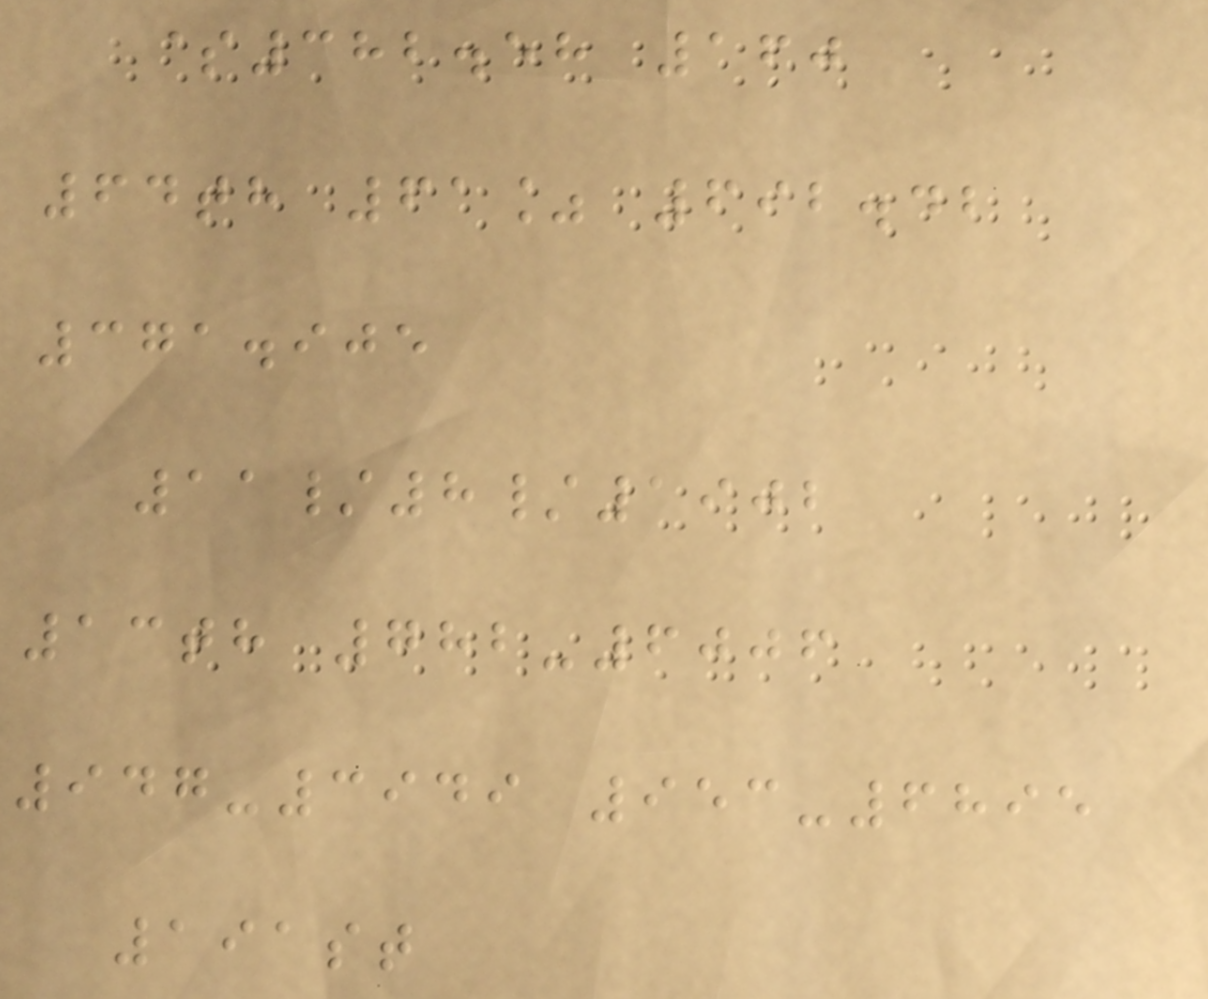$382.58 160
64th 61% 692.42
371.905
11/8/1902
13th 782-6006
947-3949 953-6895
191st
